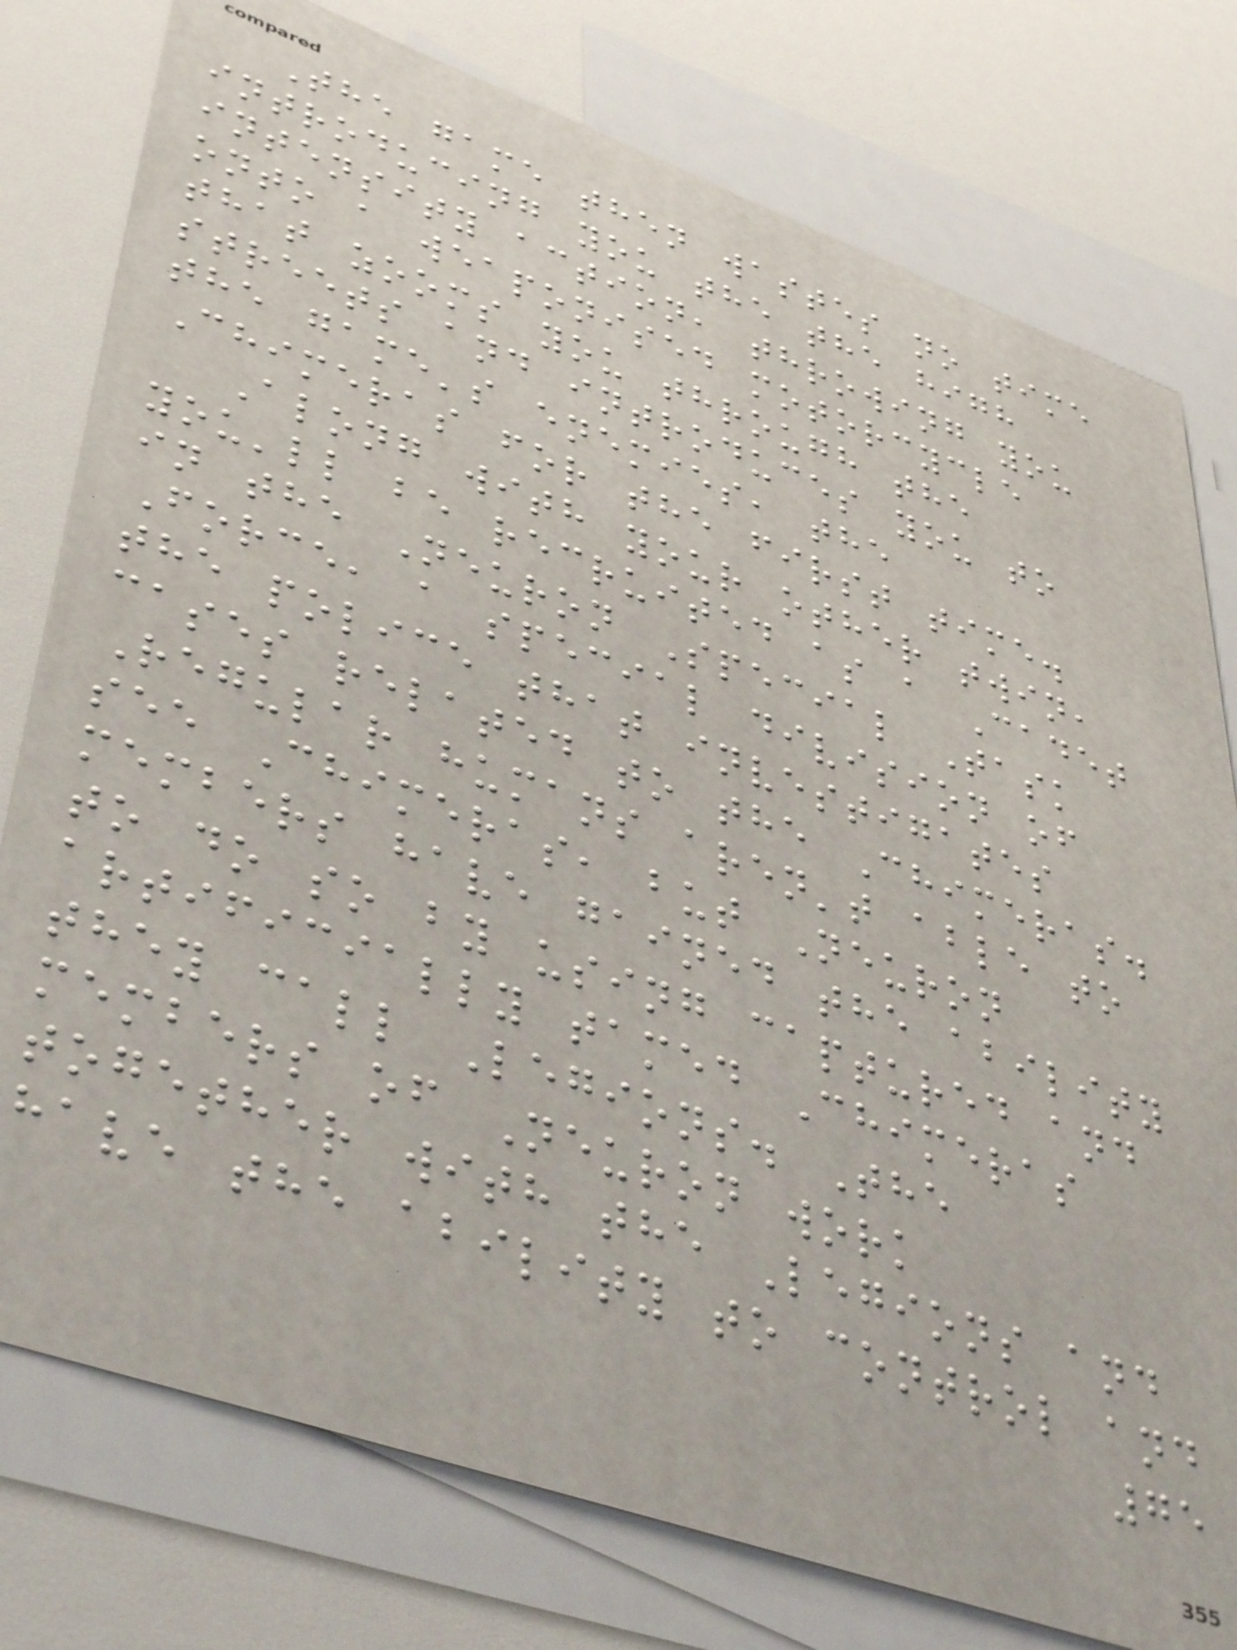The game then wastes no time
introducing you the the high
intensity action, throwing you
onto a weaponised motorcycle
that zooms you through the
streets and introduces you to
the game's enemies, the
Chimeras for the first time.
Along with your other twin,
you'll be recruited as a Cadet
in the Neuron Special Task
Force, a special division of
the police that investigates
cases related to the Chimeras.
Regular humans aren't able to
see Chimeras, but Neuron
members have gained the ability
to do so by using captured and
artificially tamed Chimeras
they call Legions. The
members of Neuron work
together with the Legions and
have the ability to control and
75
